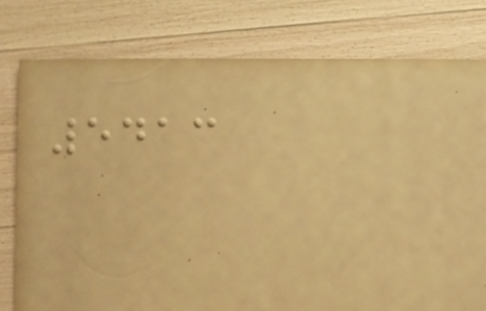5413
